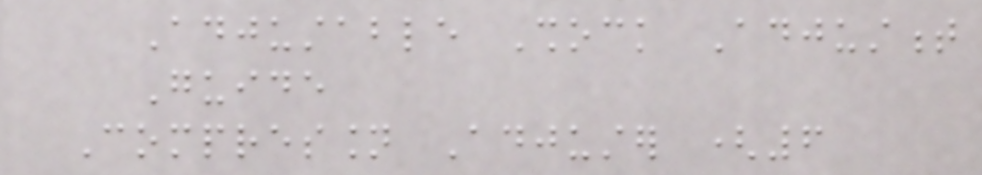Adjustable Shock Adjustment
Guide
Compression Adjuster (6
